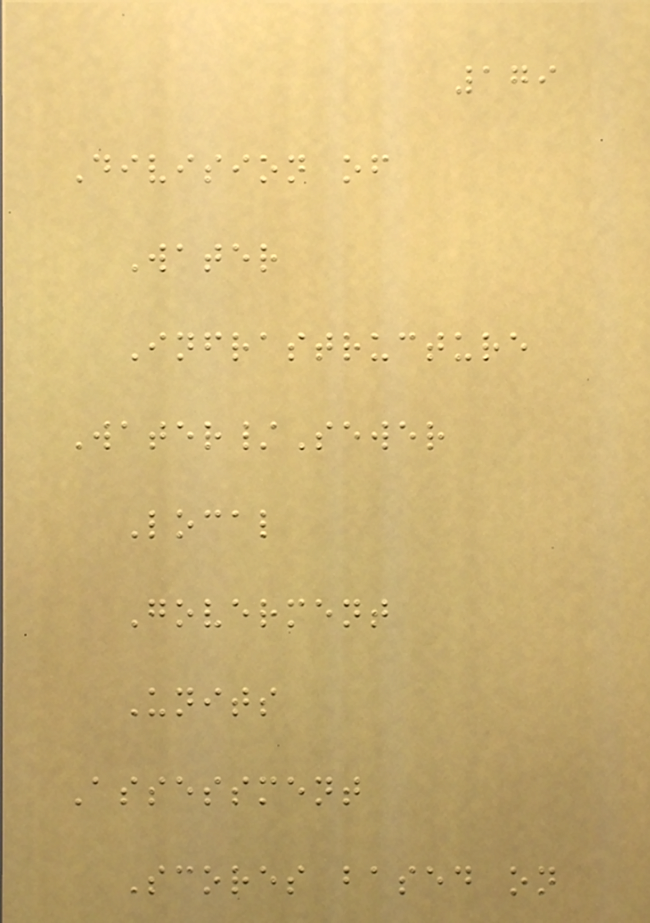179
Division of
Water
Infrastructure
Water/Sewer
Local
Goverment
Units
Assessment
Scores based on
